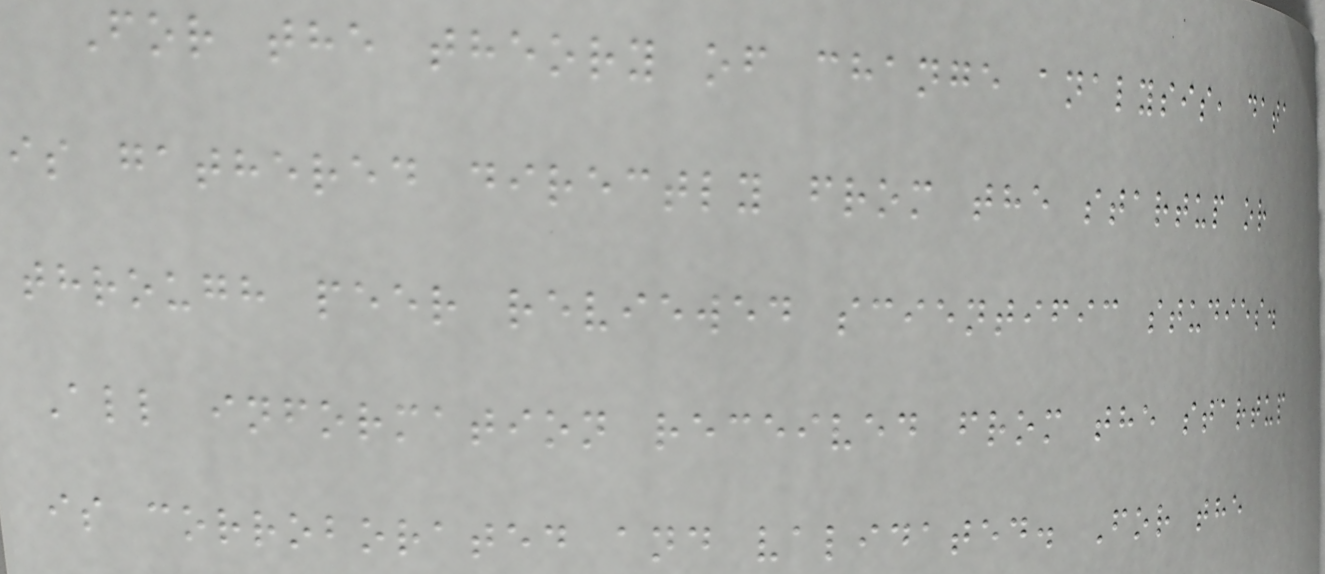For the theory of change analysis, data
is gathered directly from the startup or
through peer reviewed scientific studies.
All information received from the startup
is corroborated and validated. For the
